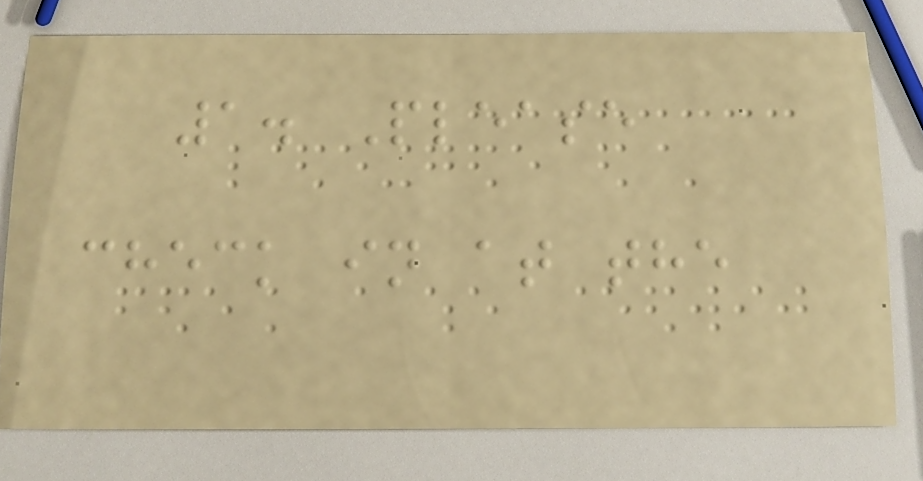1. Please
check in at the
